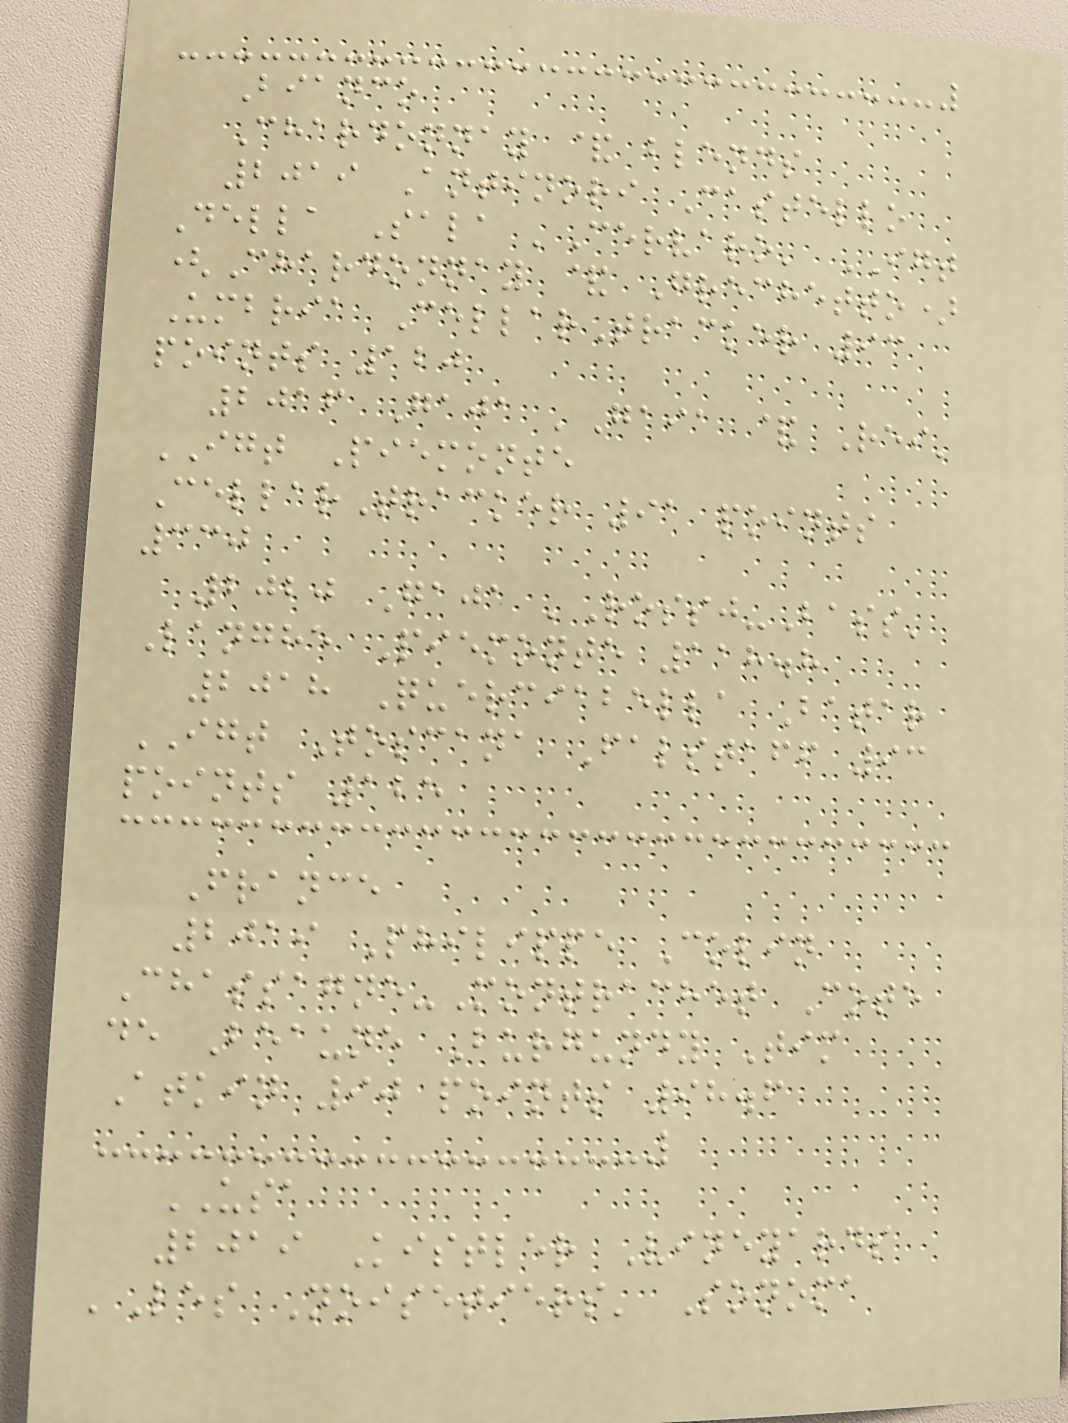Bianco
Chardonnay & blends
2019 Antinori Castello
Della Sala 'Cervaro' IGT
(Chardonnay & Grechetto)
Umbria CellarTracker 93
points 120
2016 Gaja 'Gaia & Rei'
IGT Piemonte
CellarTracker 91 points
330
2020 Gaja 'Rossj-Bass'
Langhe Piemonte 118.8
2018 Querciabella Batar
IGT Toscana Falstaff 93
points 125
France
2019 Philippe Colin
Chassagne-Montrachet Cote
de Beaune Burgundy Tim
Atkin 90 points 98.6
USA
2019 Kistler Vineyards
'Les Noisetiers' Sonoma
